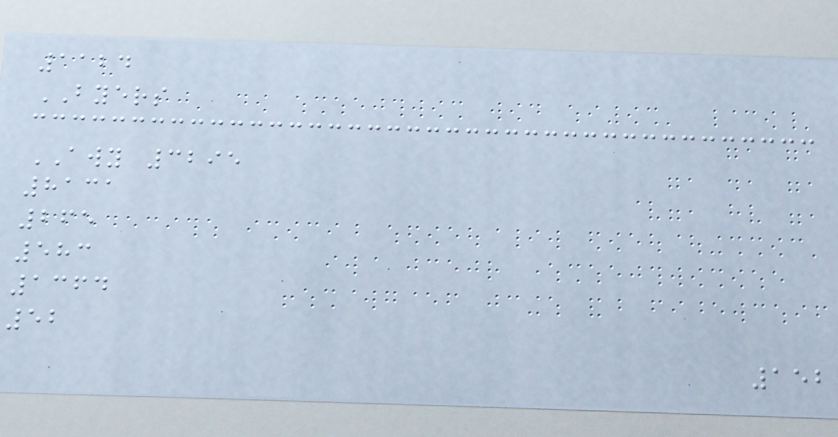1124
BYERS
AWY 3295
8131
265
583
1364
52
152
